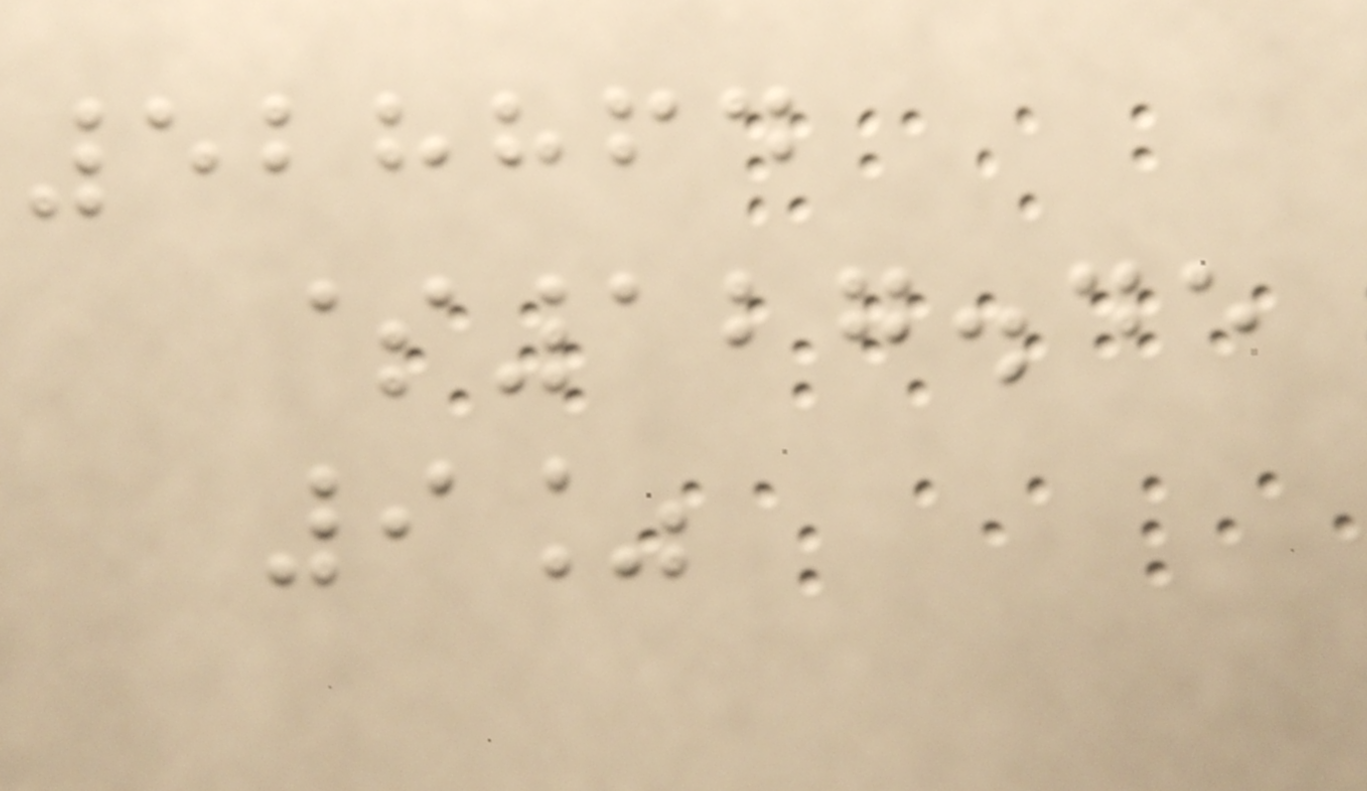528864
$127.45
9%
